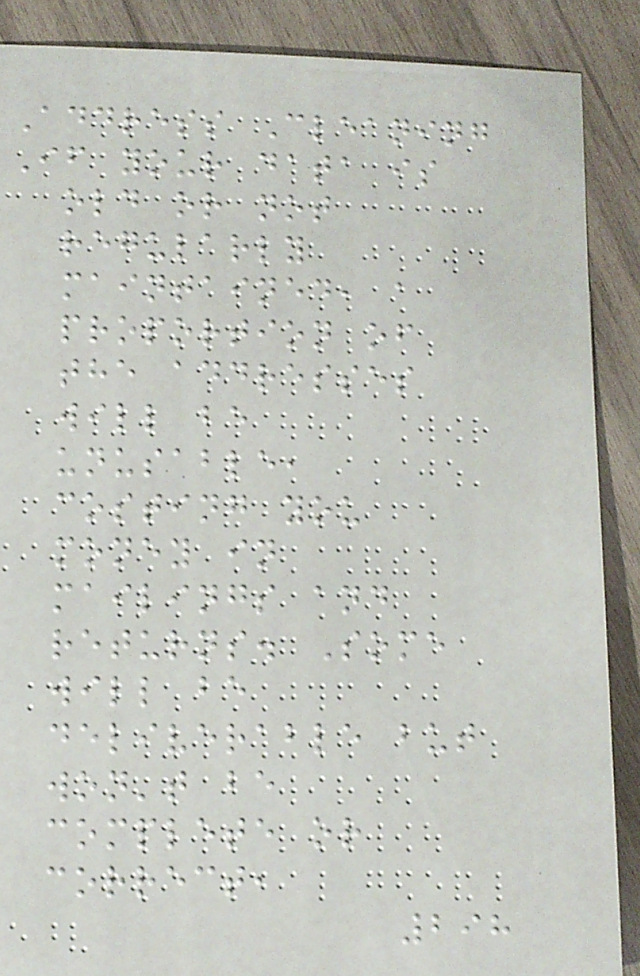Address Cleaning
If your data is
old or not
regularly
maintained, a
proportion of
the addresses
will be
unusable,
costing you
money in
mailings and
returns. Some
will be
deliverable but
won't be
complete or
correct,
298
